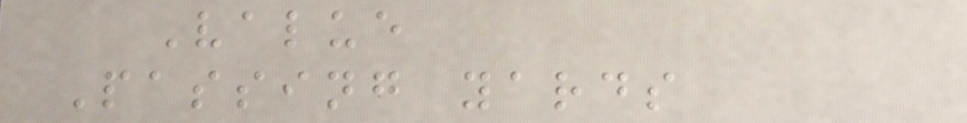Value
Passing yards
